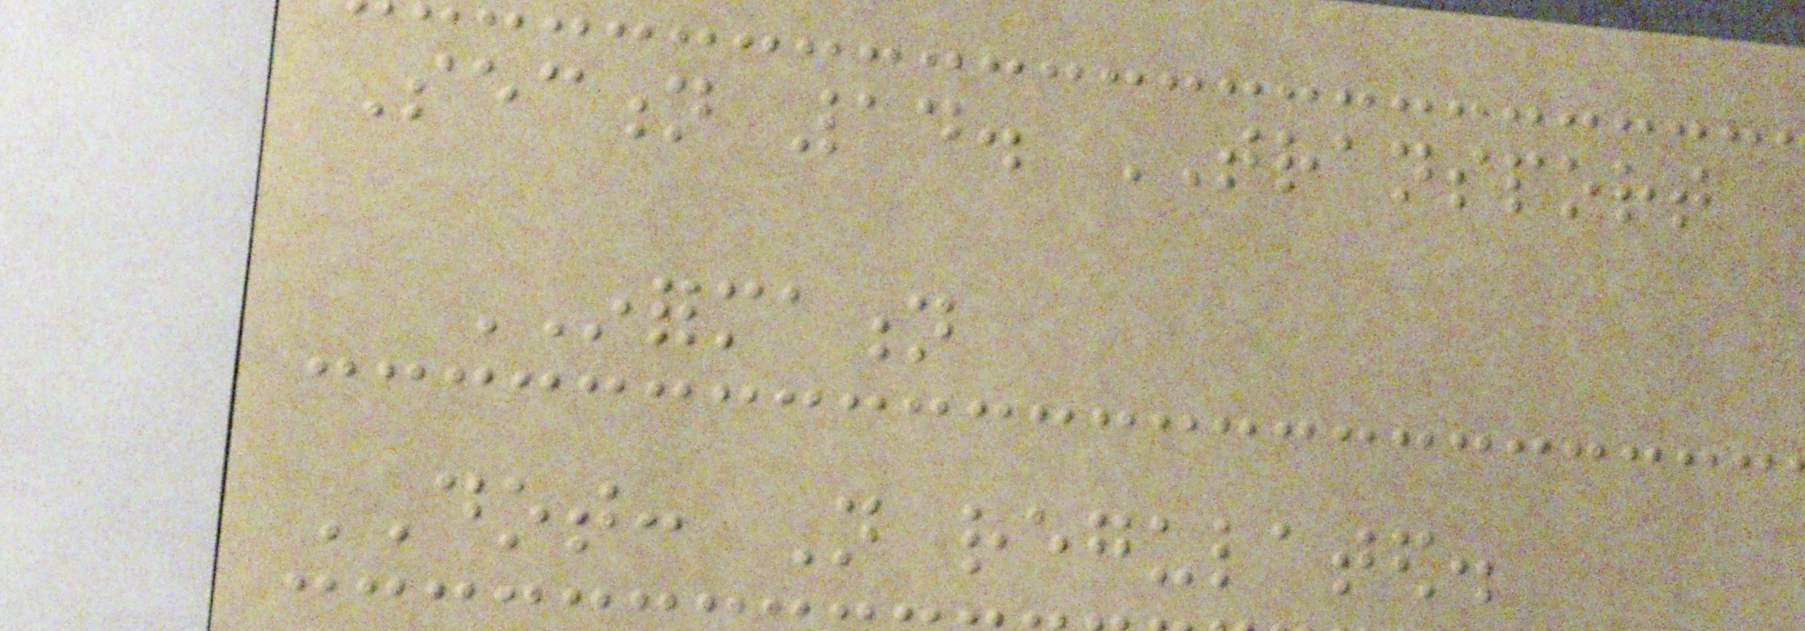Section 14. TRANSPORT
INFORMATION
DOT: Not regulated.
